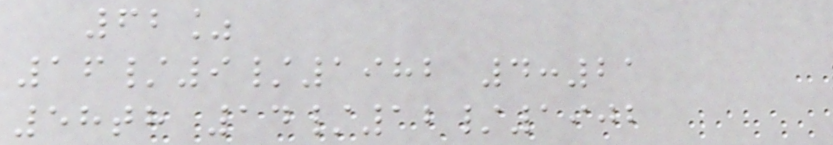62%
16/9/1982 4:21
58th 14/12/1902
